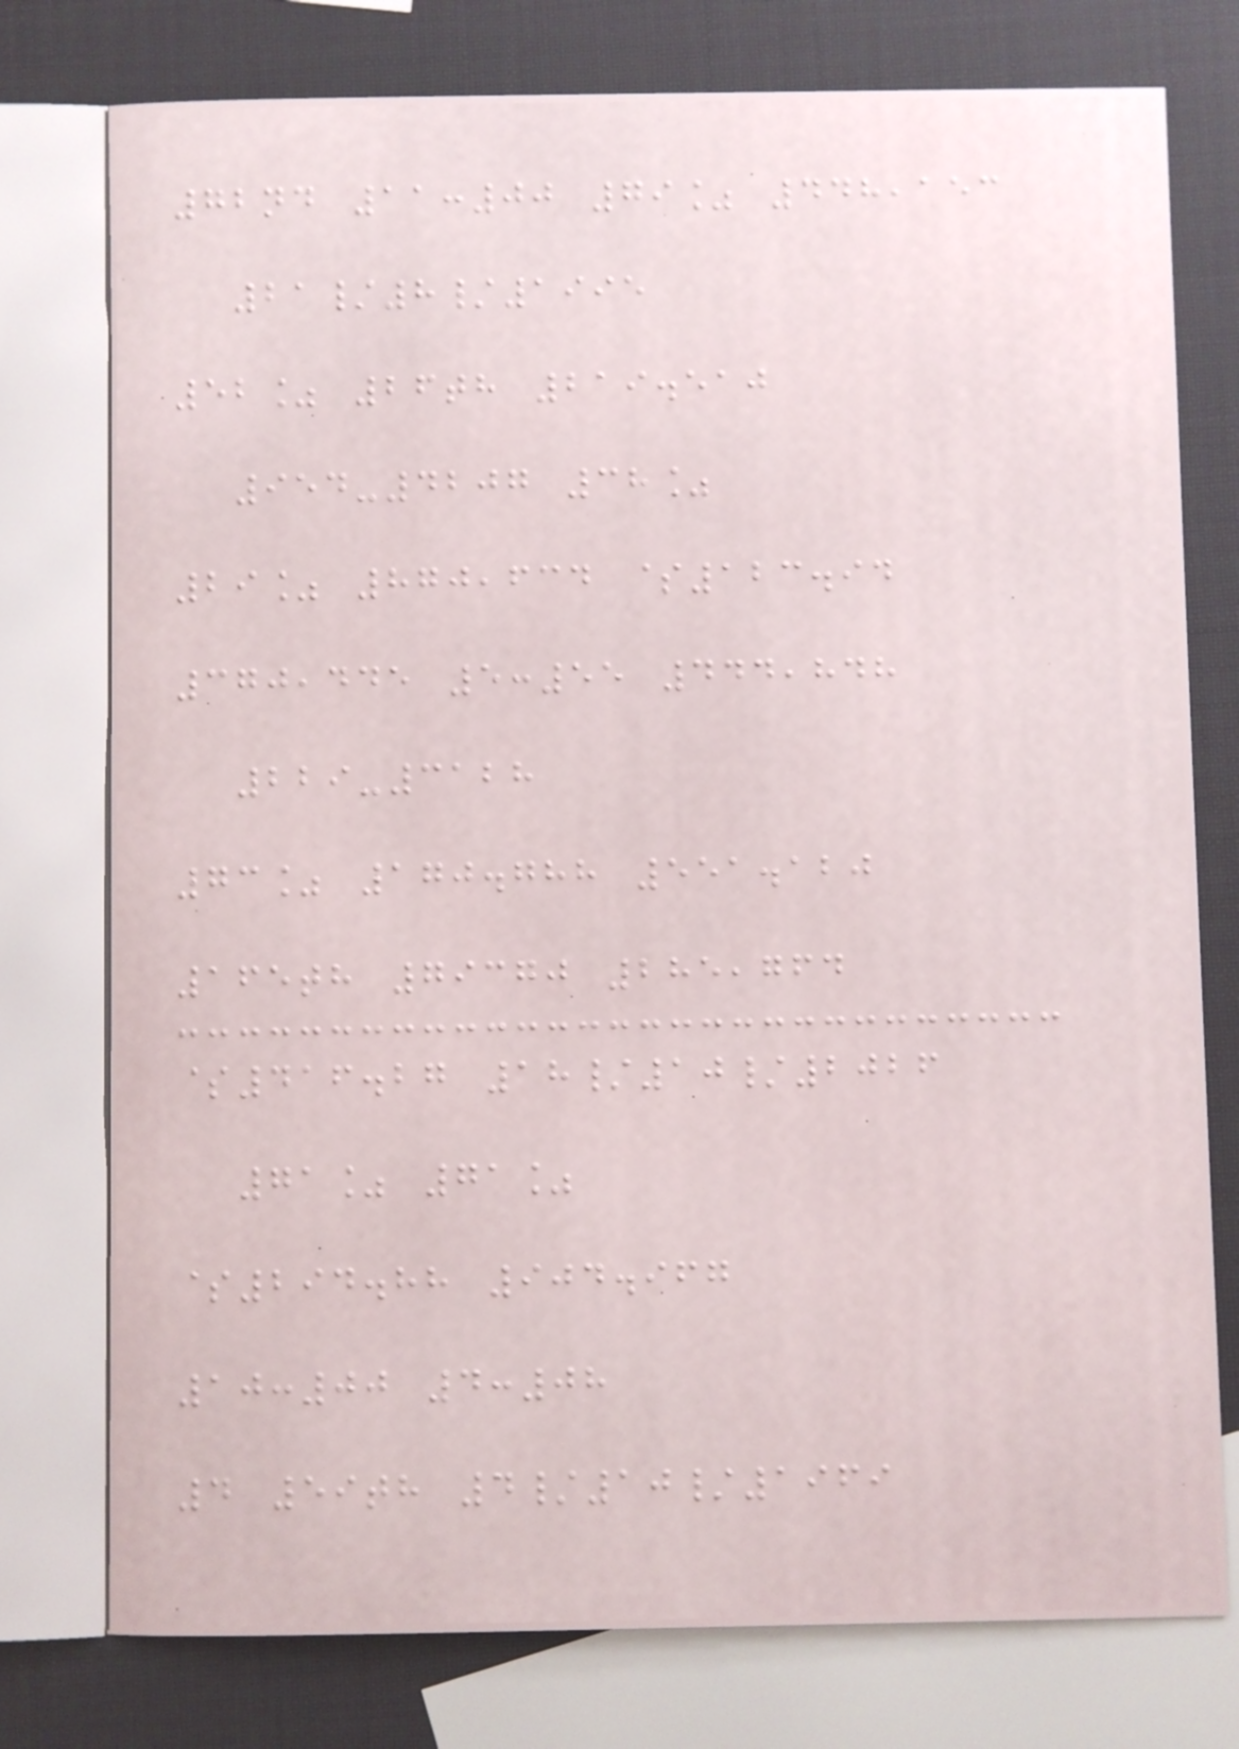72nd 11:00 79% 448,153
21/8/1995
52% 26th 219.510
954-4207 38%
29% 870,634 $123.94
370,445 5:55 444,848
229-3128
73% 170.788 551.120
165th 79370 285,764
$416.27 18/10/2026
71% 71%
$294.88 904.967
10:00 4:08
4 59th 4/10/1969
